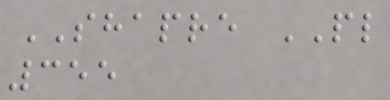SHAPRE PL
355
